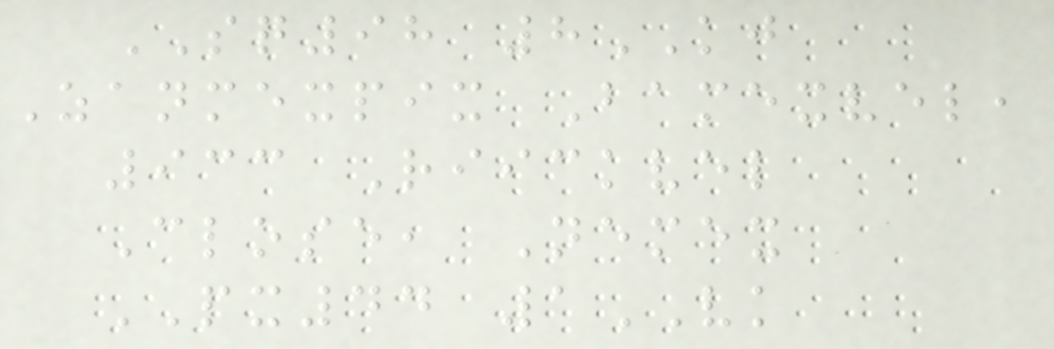SQ98 8KJ
Zanmexpix Bamexvel,
933 Riickvel
Close, Nemex
PX44 1VK
